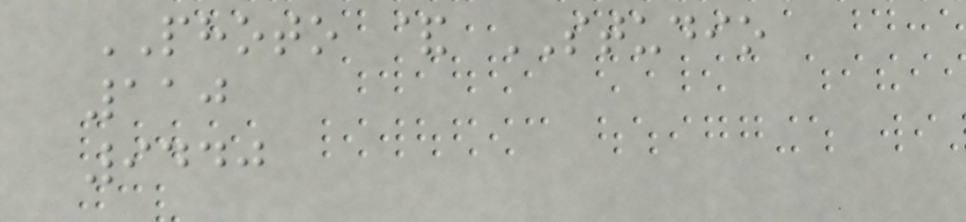PHOTO & STUDIO
110
9440
